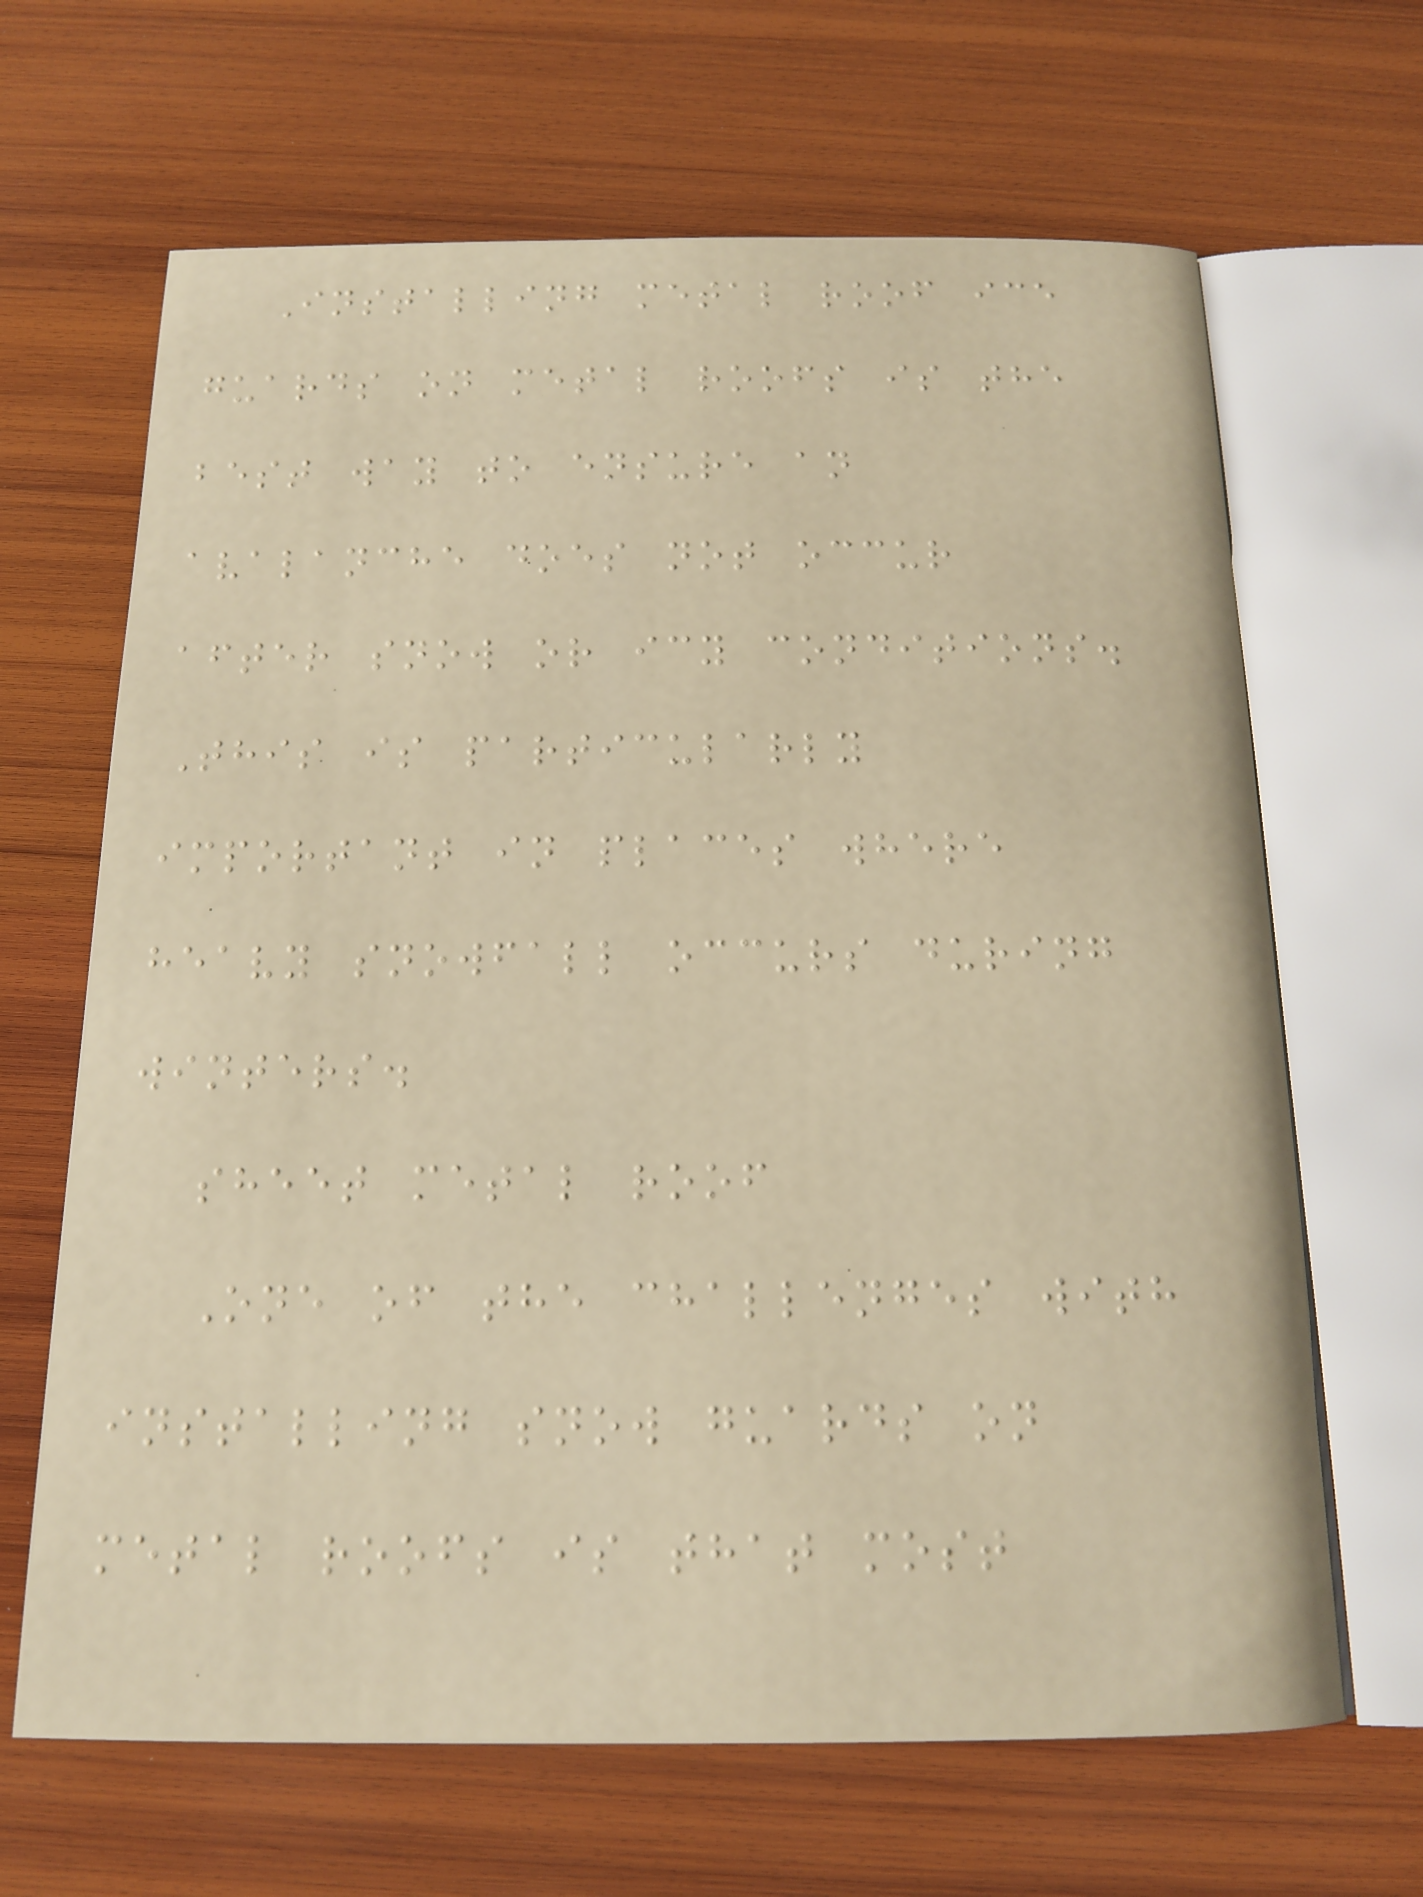Installing metal roof ice
guards on metal roofs is the
best way to ensure an
avalanche does not occur
after snow or icy conditions.
This is particularly
important in places where
heavy snowfall occurs during
winters.
sheet metal roof
One of the challenges with
installing snow guards on
metal roofs is that most
